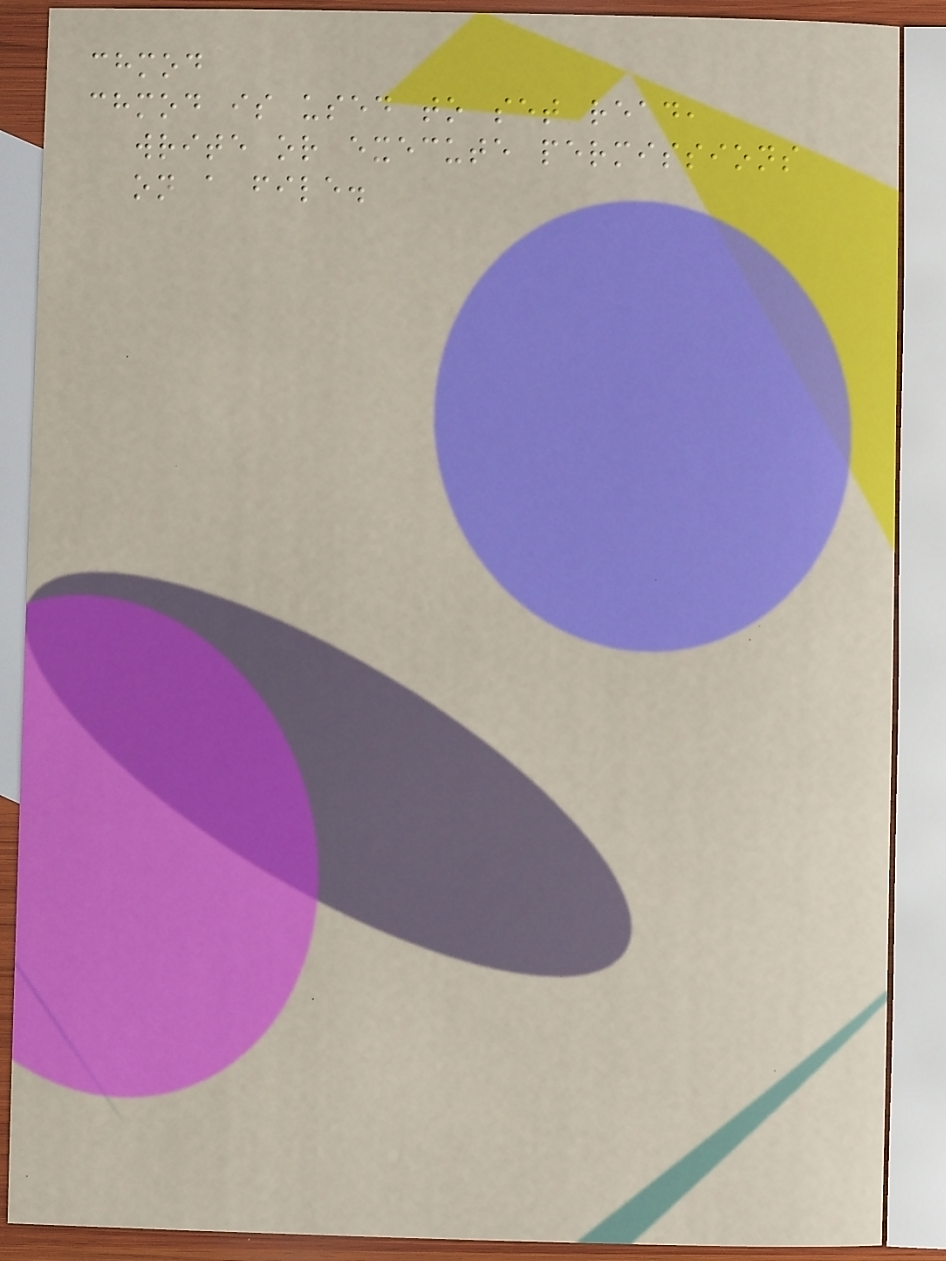chmod
chmod is used to set read,
write or execute permissions
on a file.
